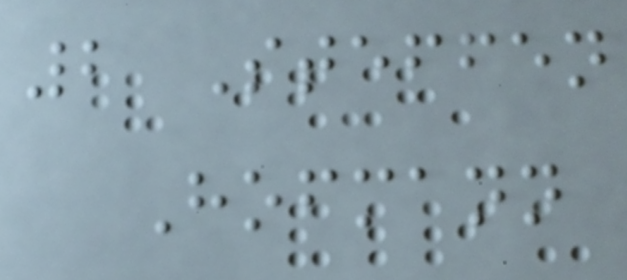2 Steffen
Hofmann
